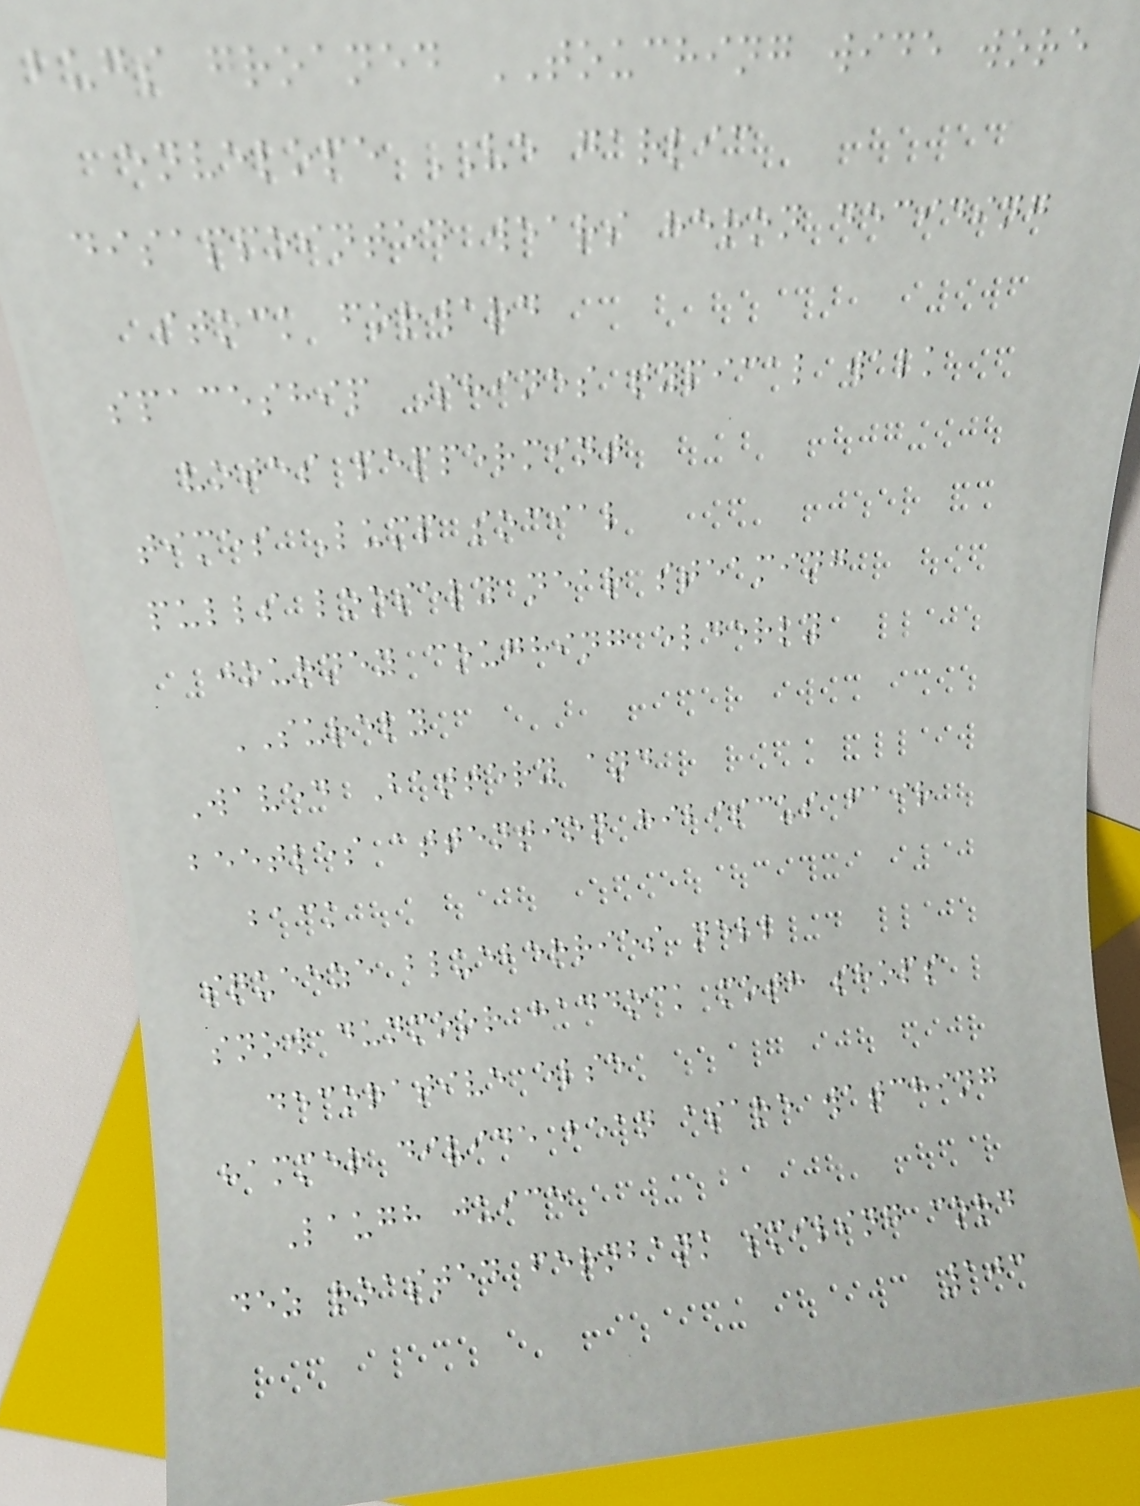bugs groaned TOUCHING wide wore
envelope VE garlic
disappointed wears heron deciding
stock forward
spaceship Shines typical walk
votes peppermint
times Lump social
pulls loosely near steaming
journey coughing elderly
SURELY
Waved Battery and
beetles attention hibiscus fair
back
squeeze blueberries nell
snow dunmoor haddock moth shops
decorative else
hammer divide bean asare watching
Laugh juice
dez roasted fernbank smiling cord
103
